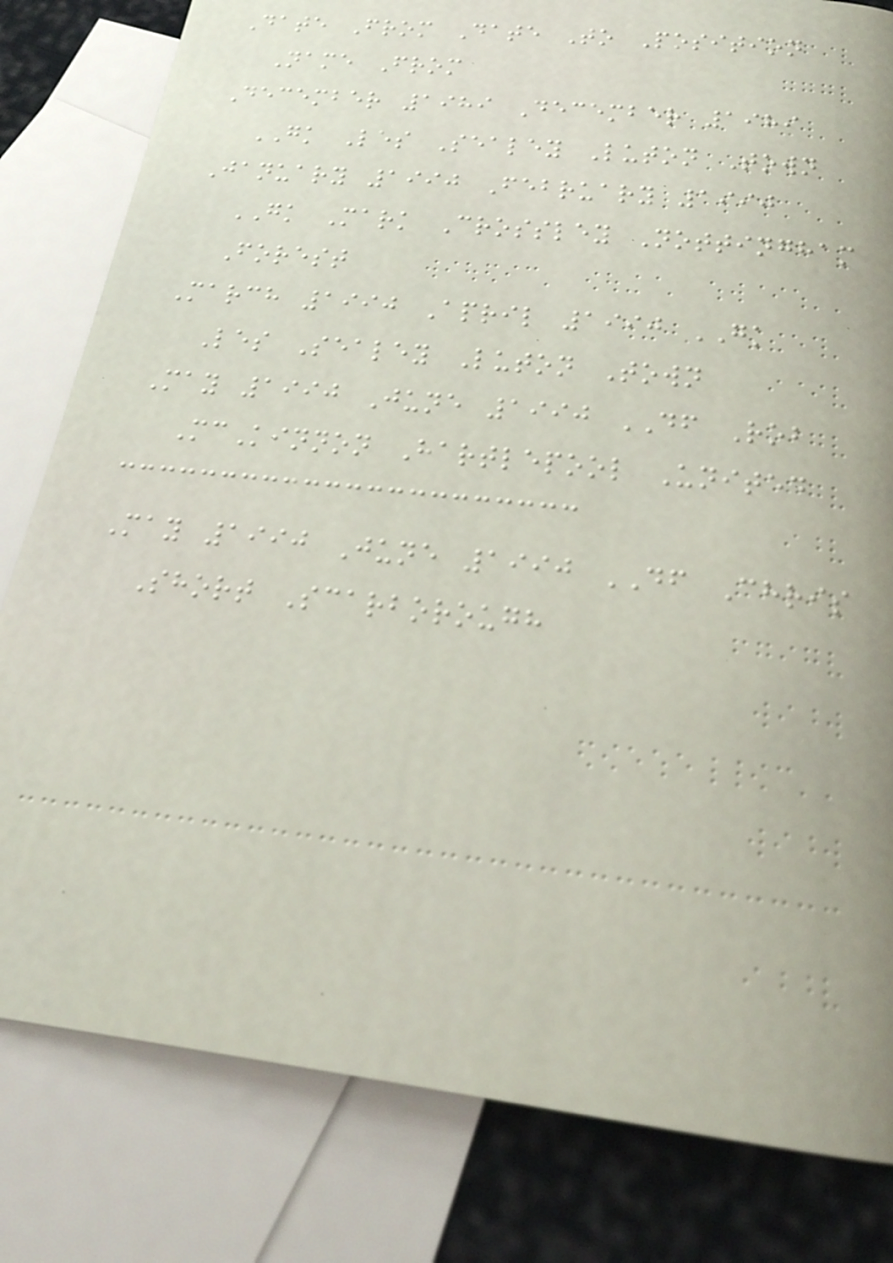Date From Date To Position
Name From
December 1989 December 1989
GK Les Sealey Luton Town
January 1990 February 1990
GK Mark Crossley Nottingham
Forest
March 1990 April 1990 GK
Les Sealey Luton Town
May 1990 June 1990 DF Rob
McKinnon Hartlepool United
May 1990 June 1990 DF Chris
Short Scarborough
